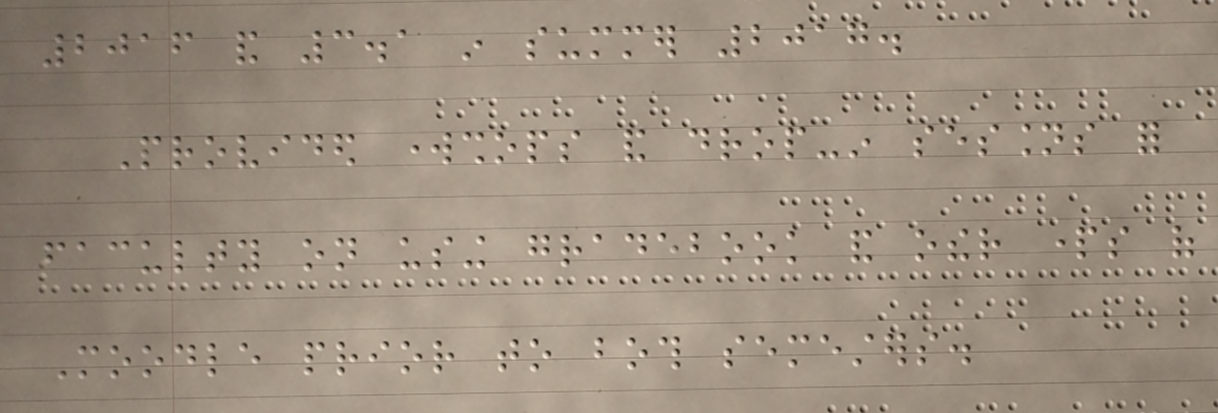2016 and 3.1 in summer 2017.
Provided workshops and drop-in sessions for
faculty on using gradebook and other parts of
Moodle prior to both semesters.
